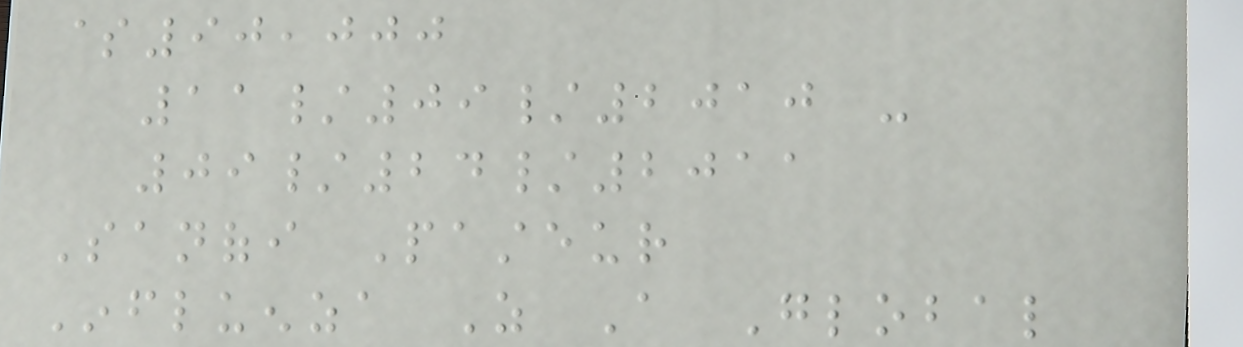$90,000
11/09/2010 -
09/24/2011
Sanofi Pasteur
Influenza As A Global
